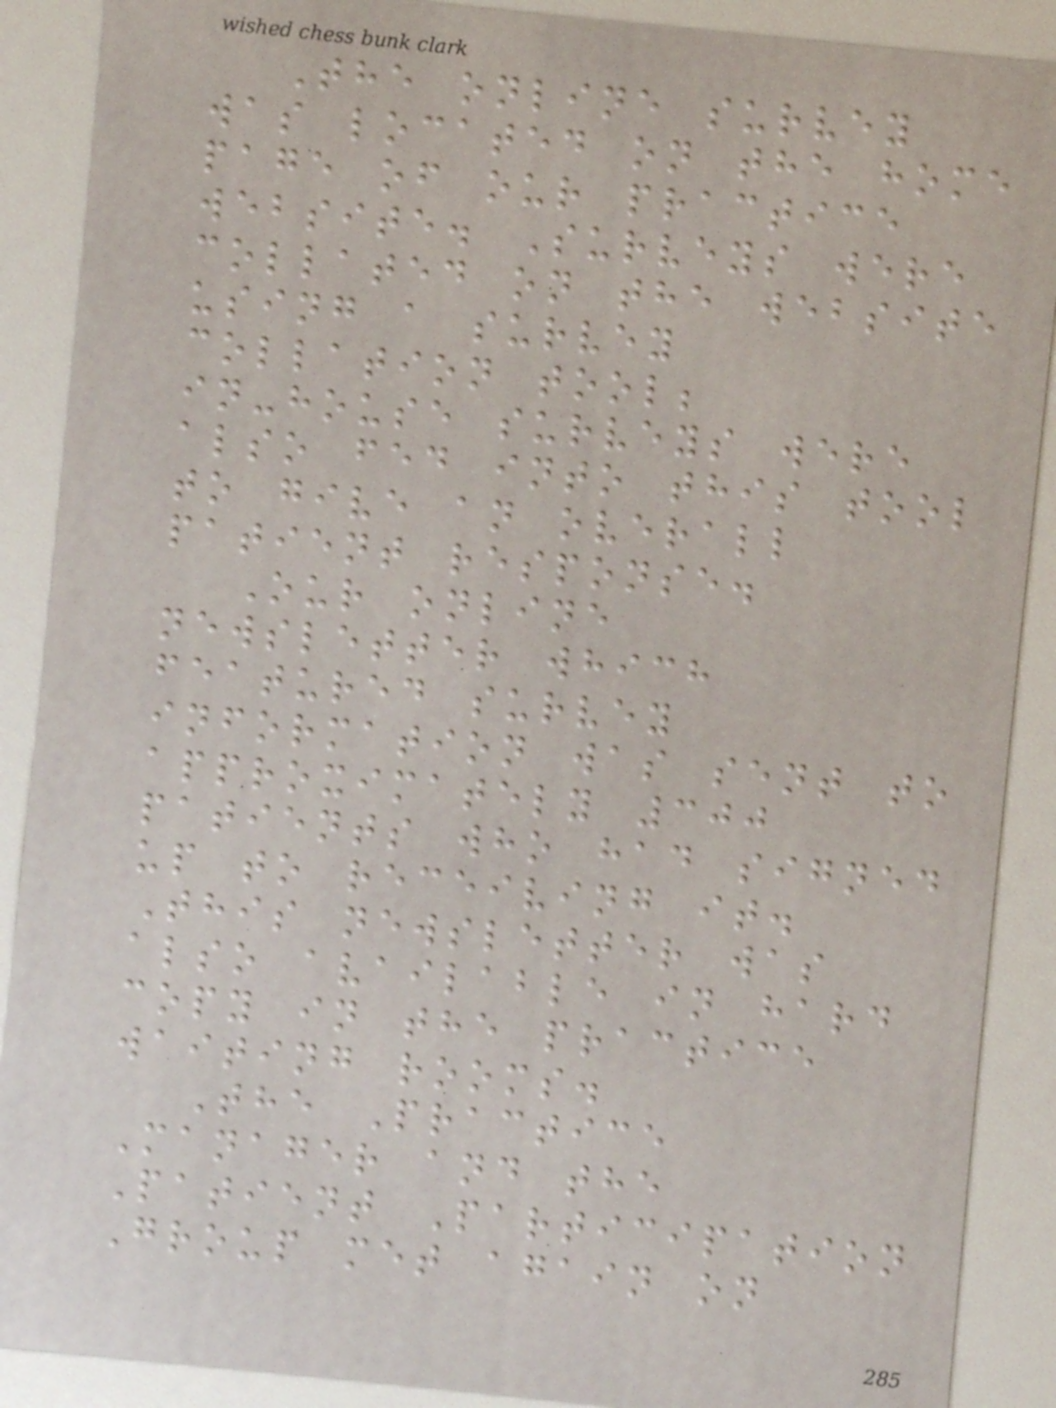The online survey
was located on the home
page of our practice
website. Surveys were
collated on the website
using a survey
collation tool;
in-house surveys were
also fed into this tool
to give an overall
patient response.
Our online
newsletter which
featured survey
information was sent to
approximately 300
patients who had signed
up to receiving it.
This newsletter was
also available in hard
copy in the practice
waiting rooms.
The Practice
Manager and the
Patient Participation
Group met again on
